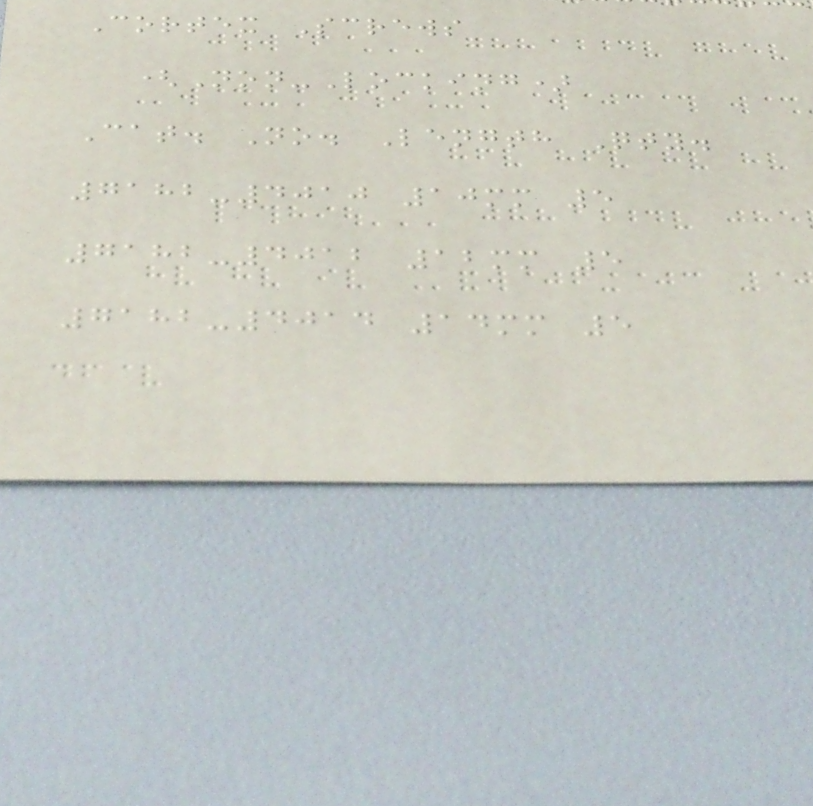Cortex Screws
(Non-Locking)
Cat. No. Length Qty.
7182-4010 10mm 5
7182-4012 12mm 5
7182-4014 14mm 5
